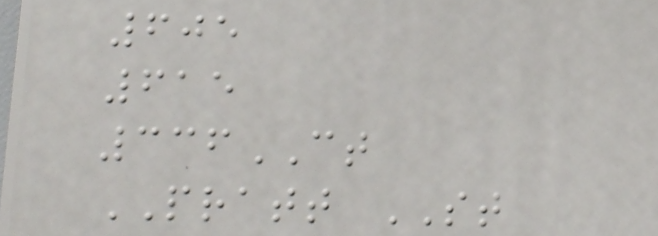605
615
336CT
PRATT ST
